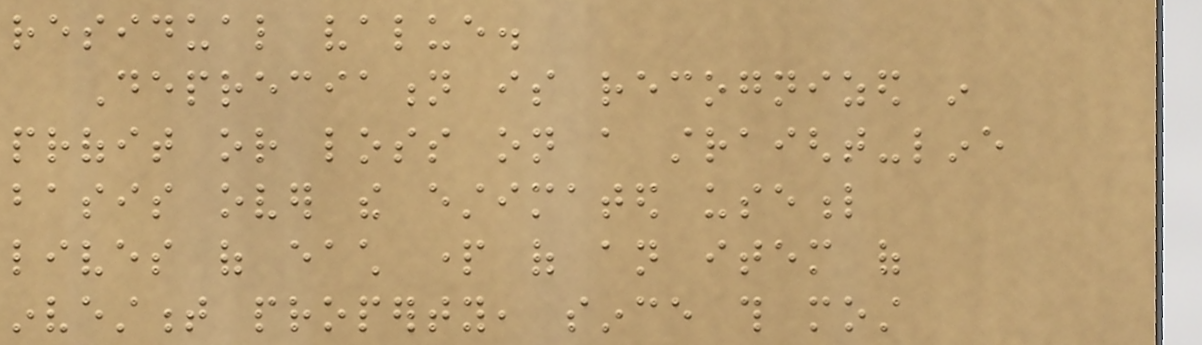residual value.
Depreciation is recognized in
profit or loss on a straight-line
basis over the estimated useful
lives of each part of an item of
investment property, since this most
